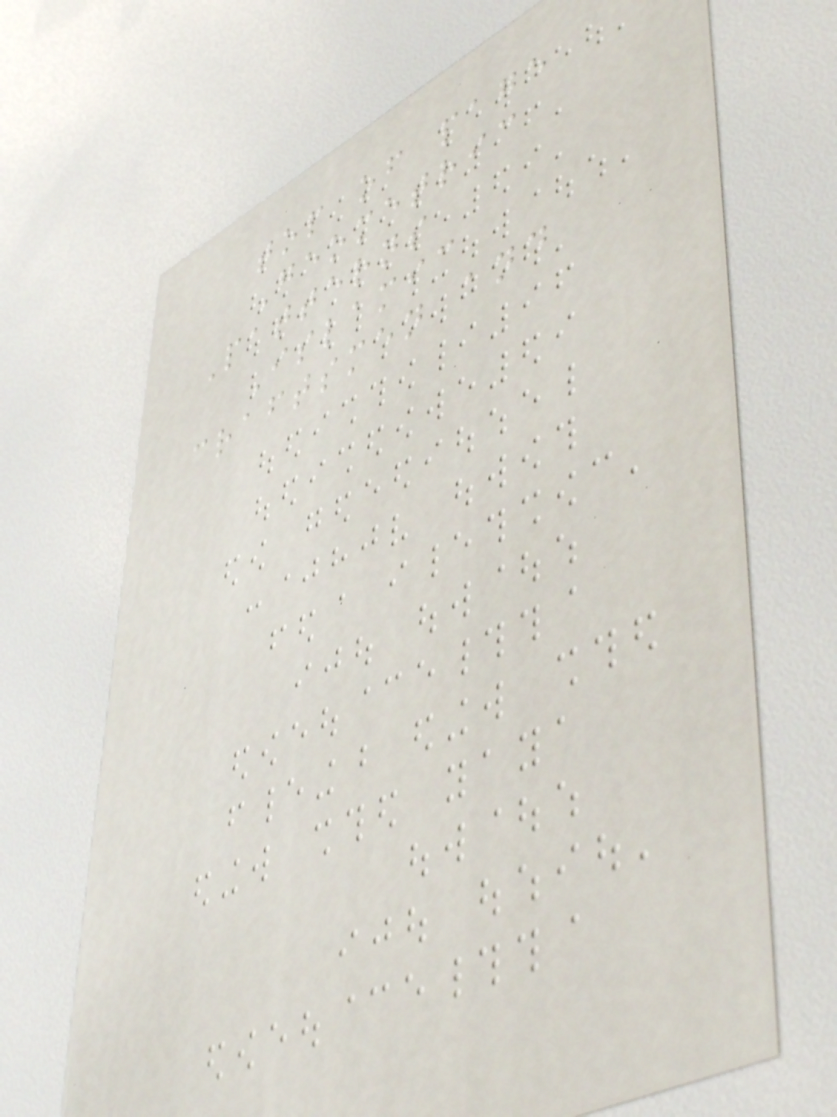top of page
Geometric
Patterns
Islamic
craftsmen and
